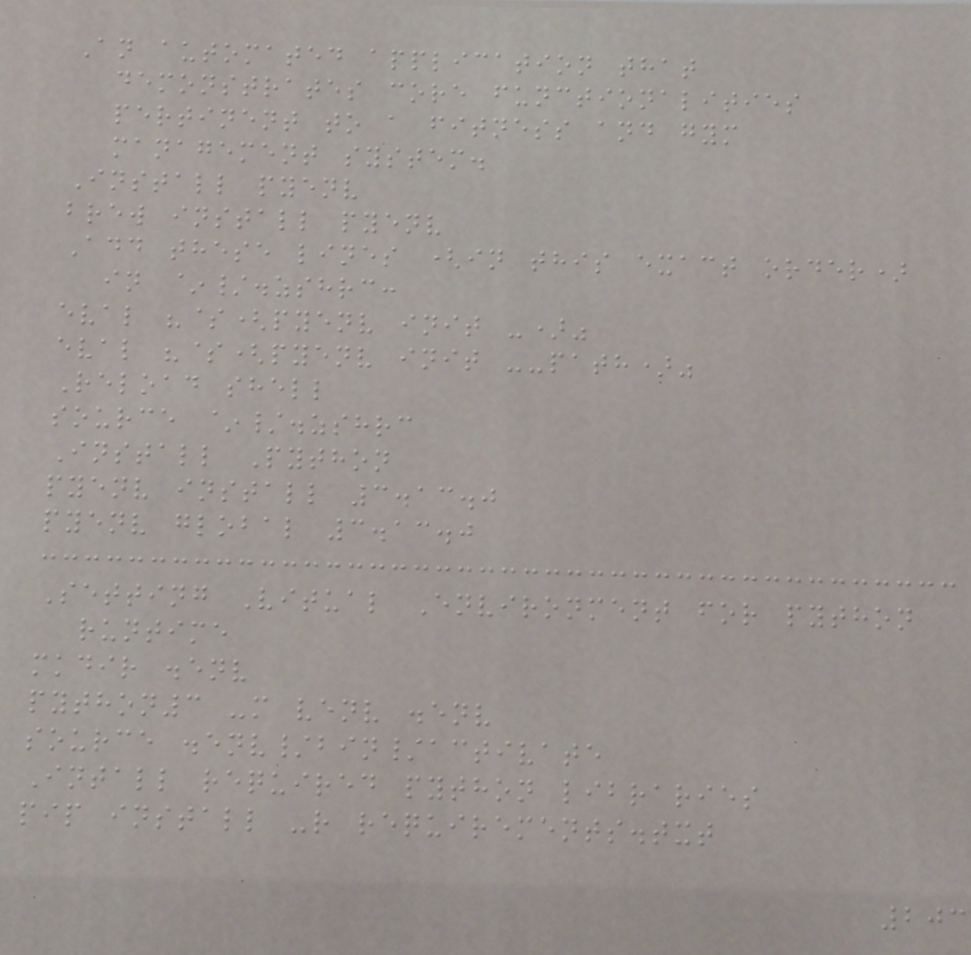An automated application that
demonstrates core functionalities
pertinent to a fitness and gym
management system.
Install pyenv
brew install pyenv
Add these lines (in this exact order)
in ~/.zshrc:
eval "$(pyenv init -)"
eval "$(pyenv init --path)"
Reload shell
source ~/.zshrc
Install Python
pyenv install 3.13.0
pyenv global 3.13.0
Setting Vitual Environment for python
runtime
mkdir .env
python3 -m venv .env
source .env/bin/activate
Intall required python libraries
pip install -r requirements.txt
203
